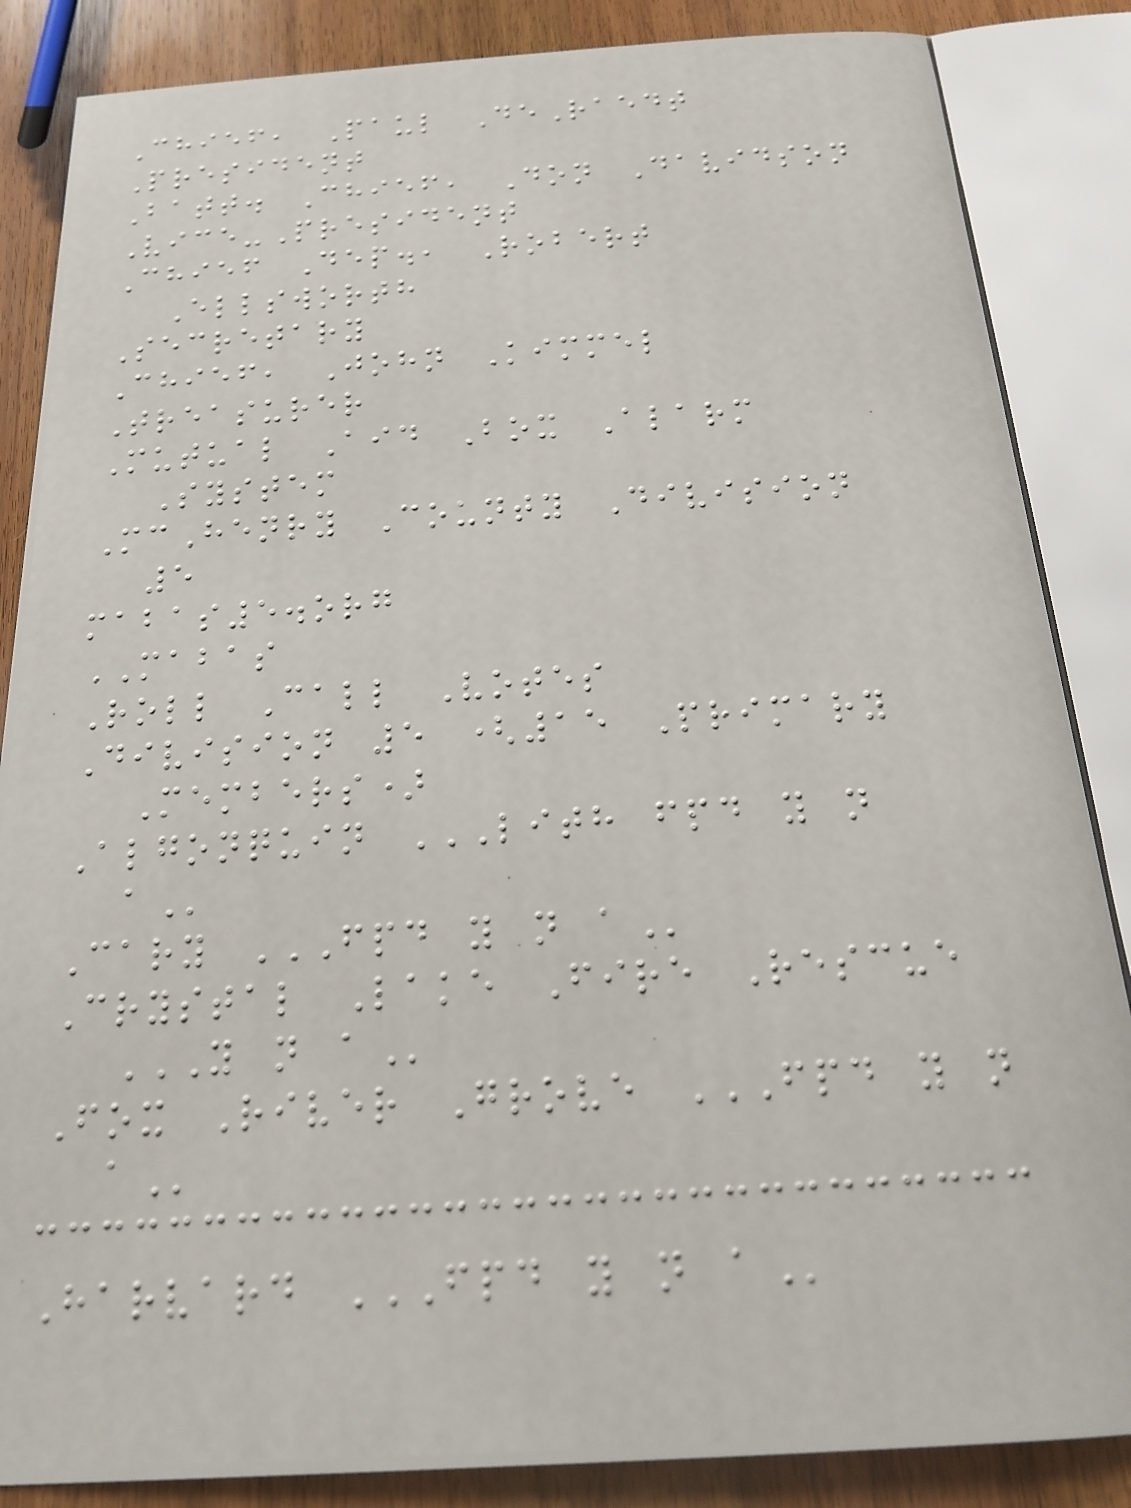Chief, Paul DeRaedt
President
Batt. Chief, Don Davidson
Vice-President
Chief Dep., Robert
Ellsworth
Secretary
Chief, John Kimmel
Treasurer
Mutual Aid Box Alarm
System
McHenry County Division
5
mabas5.org
MABAS
Roll Call Votes
Division 5 (15 Primary
Members)
Algonquin LITH FPD Y N
A
Cary FPD Y N A
Crystal Lake Fire Rescue
Y N A
Fox River Grove FPD Y N
A
Harvard FPD Y N A
